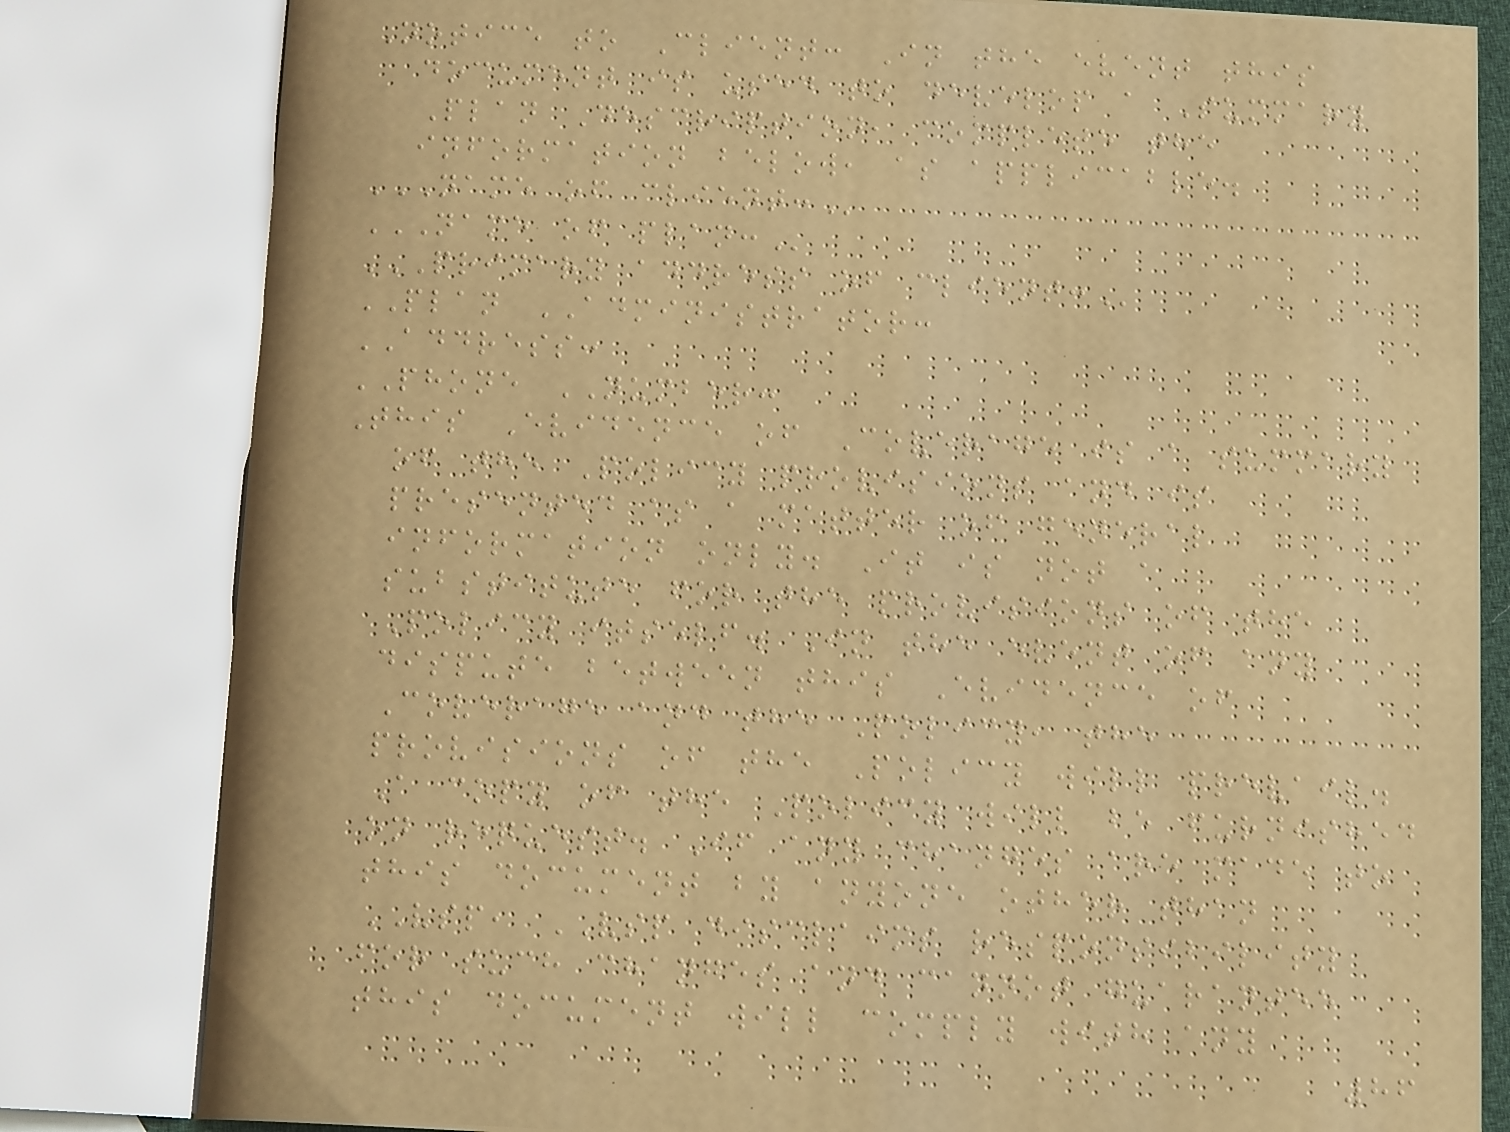Notice to Client: In the event this
document is used to develop a Summary
Plan Description, complete the
information below, as applicable.
NAME OF CLIENT:
NAME OF PLAN:
PRIMARY ADDRESS OF CLIENT:
PLAN ADMINISTRATOR:
ADDRESS:
PHONE NUMBER:
This Evidence of Coverage is a summary
of the Policy provisions and is
presented as a matter of general
information only. It is not a
substitute for the provisions of the
Policy itself. In the event of any
dispute between this Evidence of
Coverage and the Policy, the
provisions of the Policy will prevail.
A copy of the Policy will be furnished
on request. If any changes are made to
this document by anyone other than
VSP, VSP disclaims responsibility
for such changes and cannot guarantee
this document will comply with any
86
